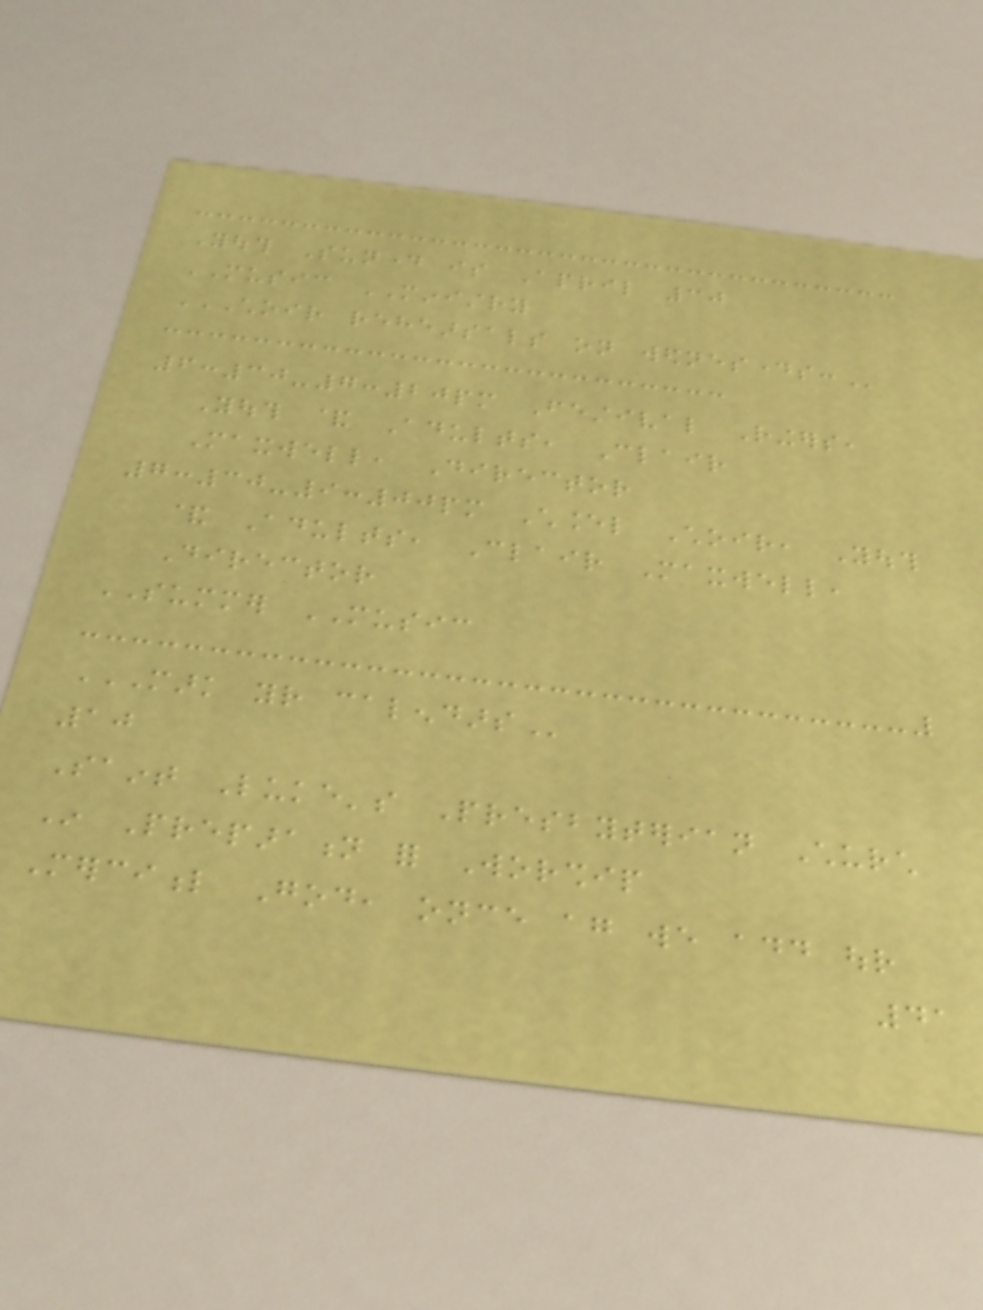Youth Sunday is April 30
MUSIC MINISTRY
CHOIR REHEARSALS ON WEDNESDAYS:
6:30-7:20pm Festival Ringers,
Youth & Adults, Clair
Maxwell, Director
7:30-9:00pm Chancel Choir, Youth
& Adults, Clair Maxwell,
Director
SUMMER MUSIC
MARK YOUR CALENDARS
10
Saint Luke's Presbyterian Church
In Preparation for Worship
Merciful God, once again we add our
41
